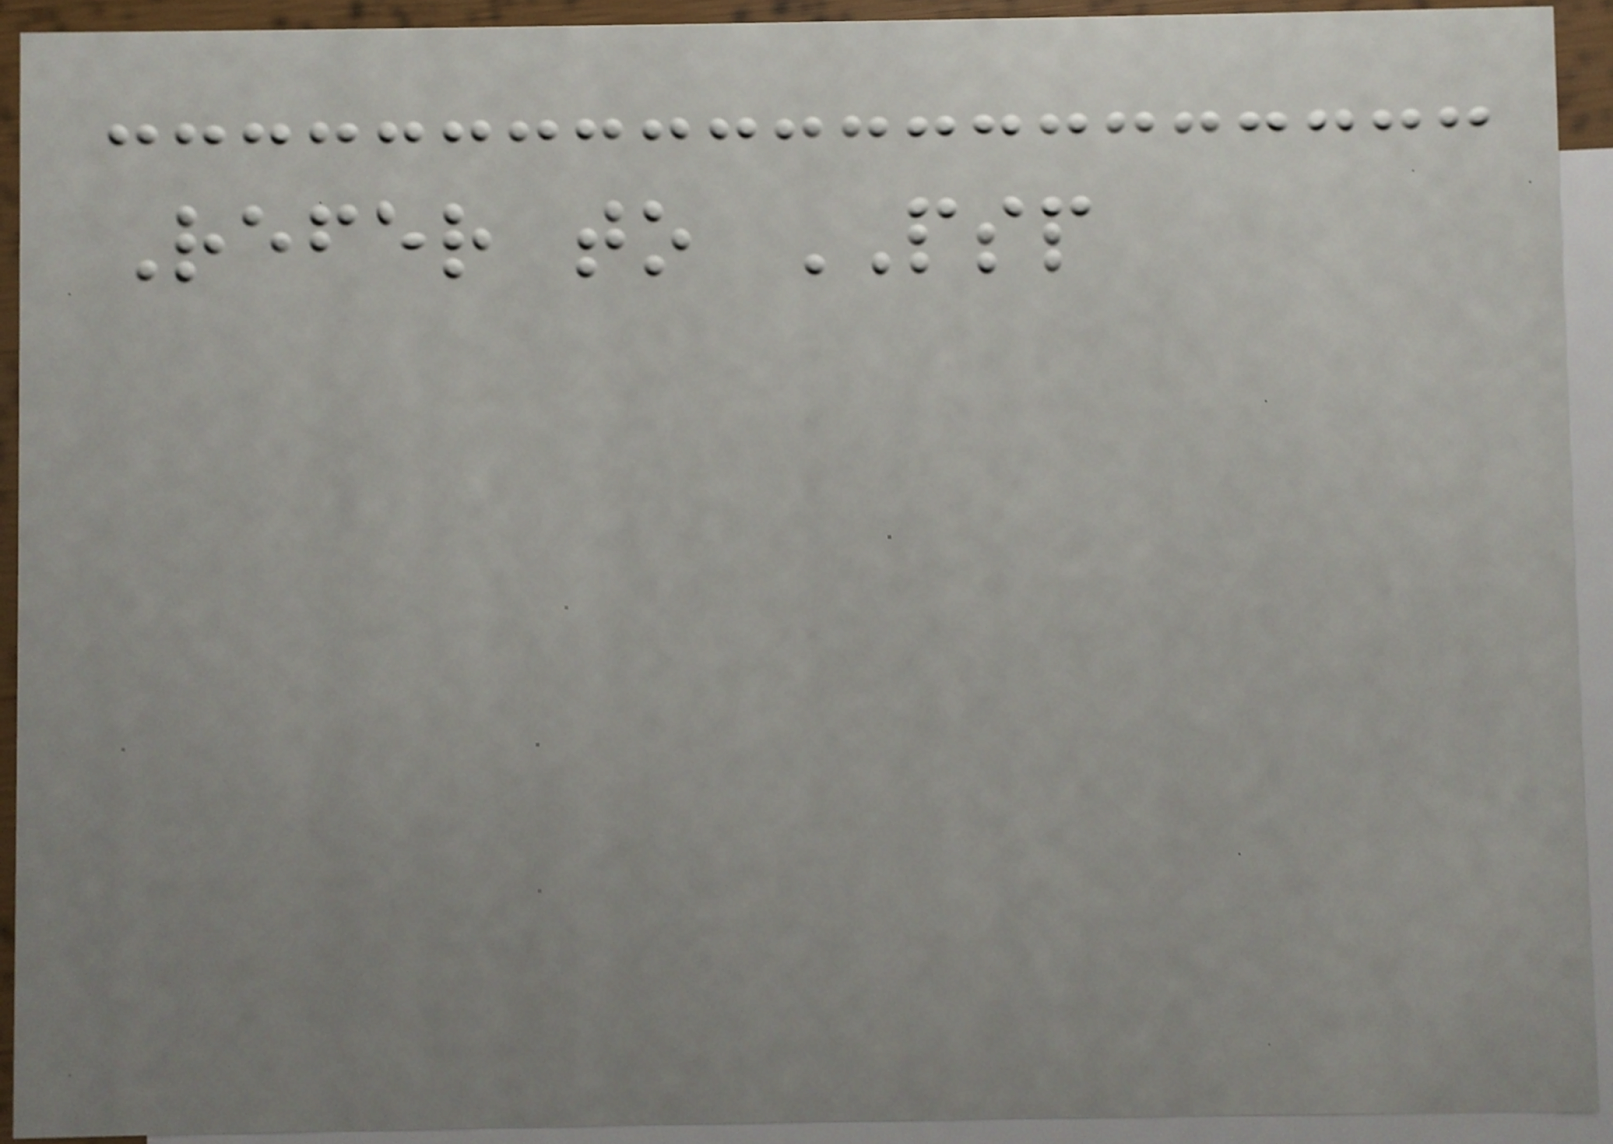Refer to PSP
